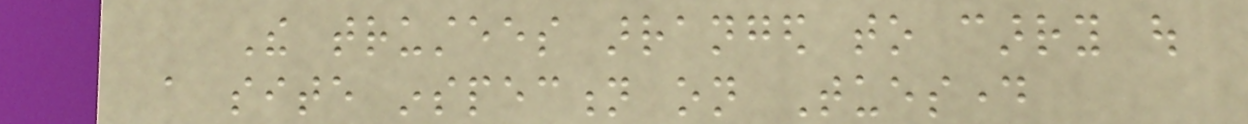The trustees arranged to carry out
a site inspection on Tuesday
